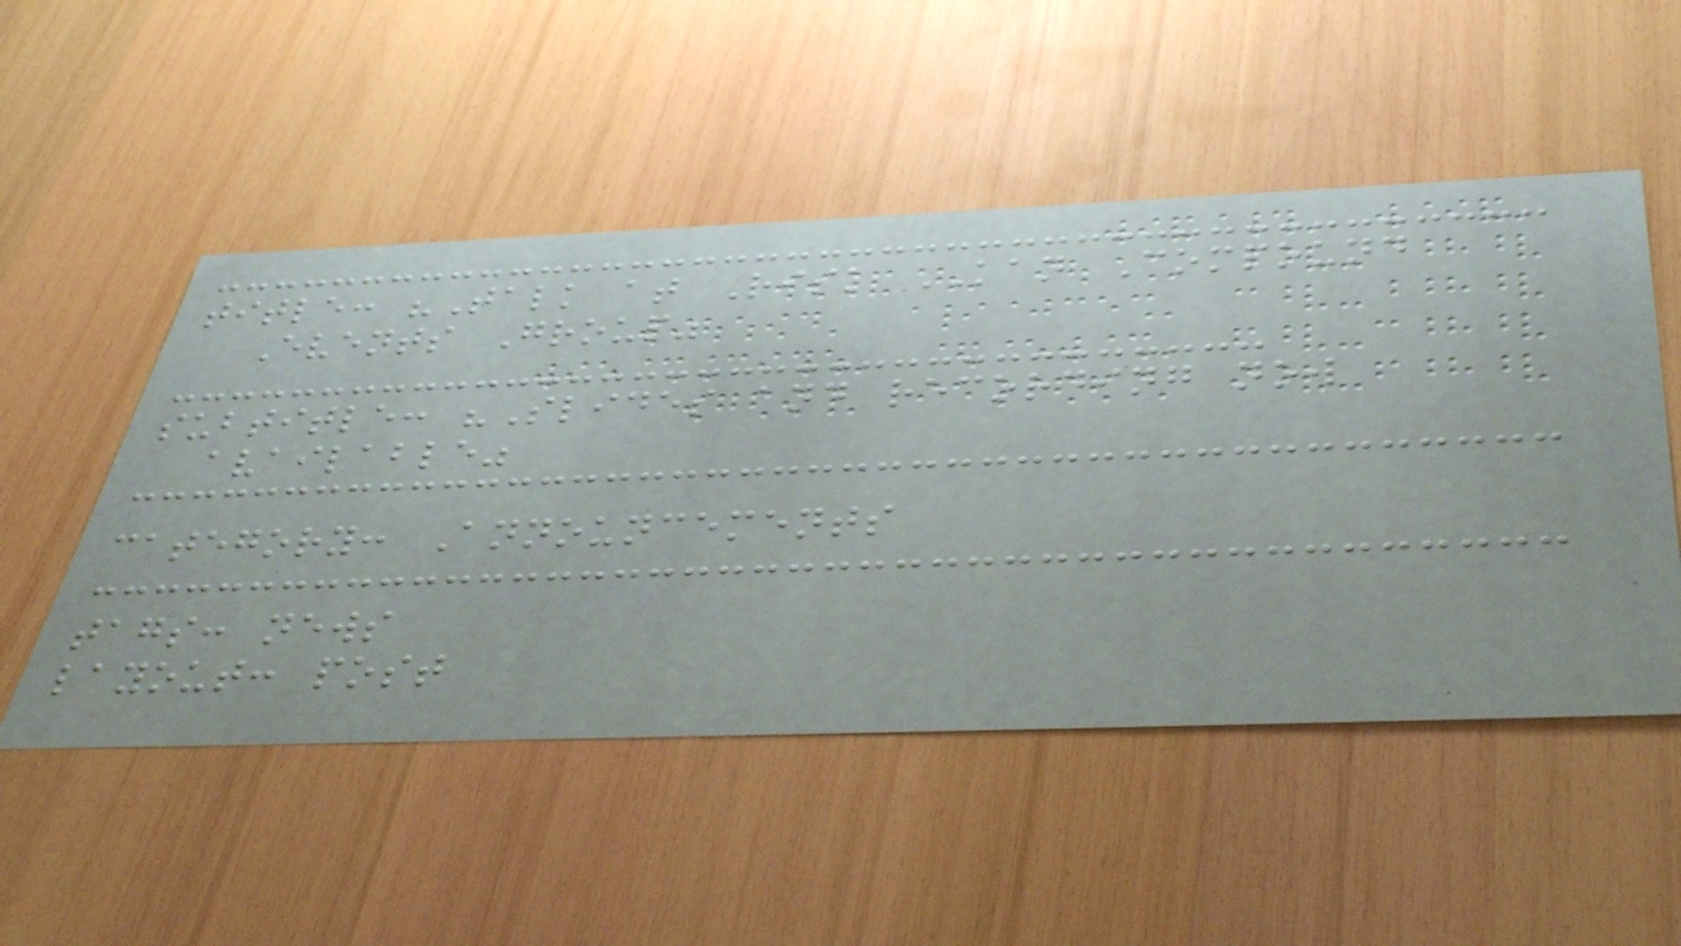title: "Talk at Risk KAN Compound
Events Group"
subtitle: "Slides and recording now
available"
category: Announcements
tags: news
layout: post
